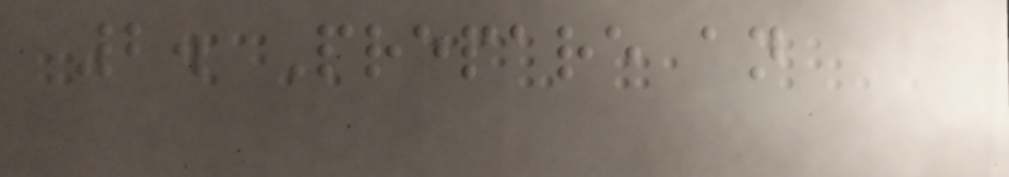2. Prepare an
